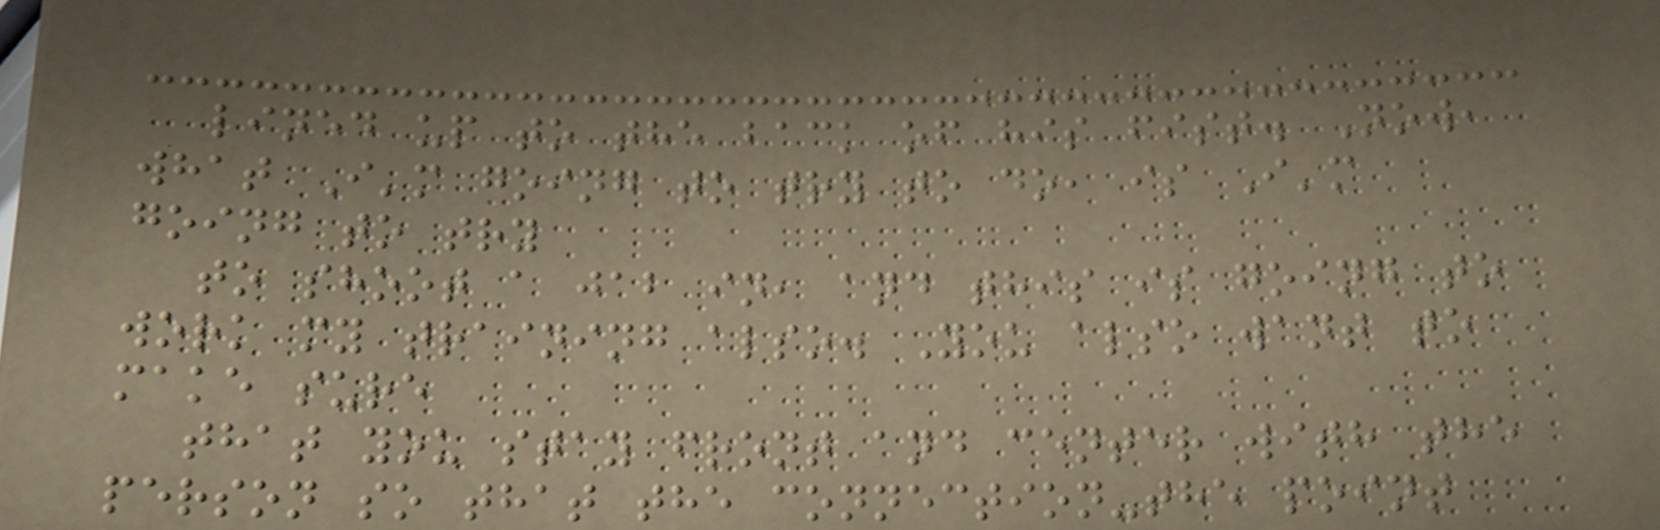lined up to the back of his fist. Now,
what I'm going to try to do, is I'm
going to try
to shoot a jab in, and this is going to
work my training also. You also want to
make sure
that you stay front and center with the
person so that the connection-the point
